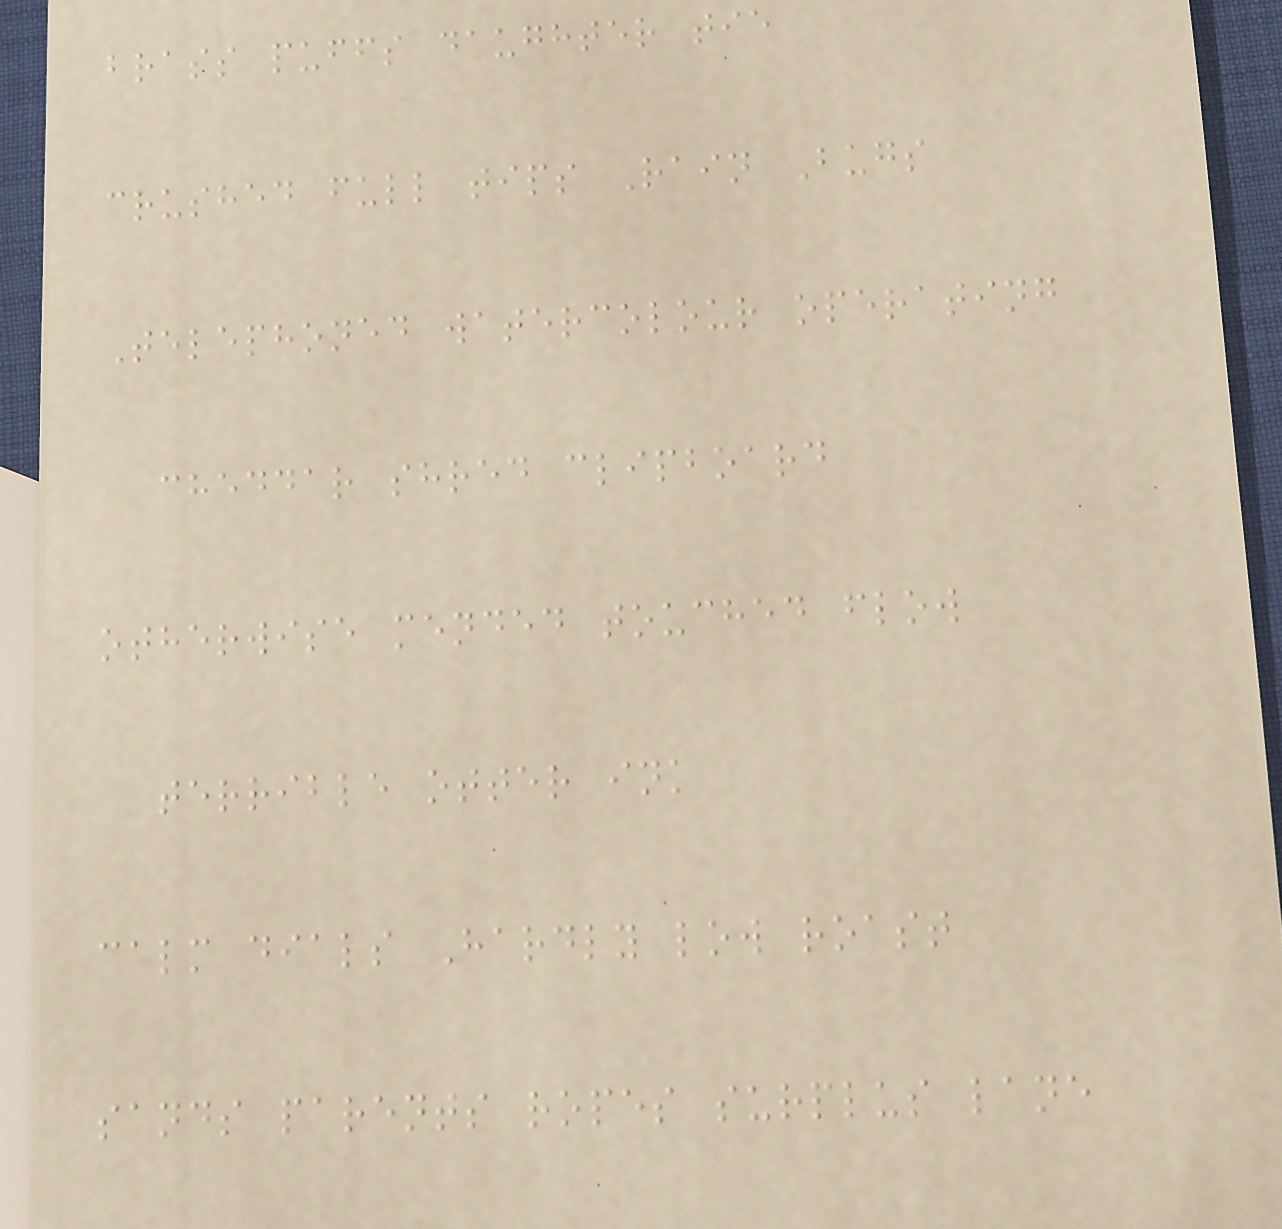brass puffs daughter tie
crushed full tips Rain Bugs
Telephoned watercolour operating
cheddar shred clipboard
otherwise mended touched flow
terrible otter ink
calm dials Hardly low roast
sands parents ropes surplus lane
